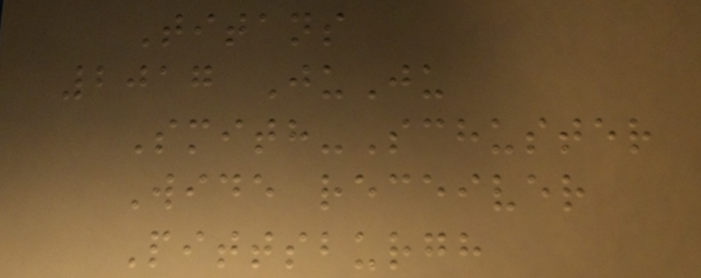Titans
2017 JuJu
Smith-Schuster
Wide receiver
Pittsburgh
